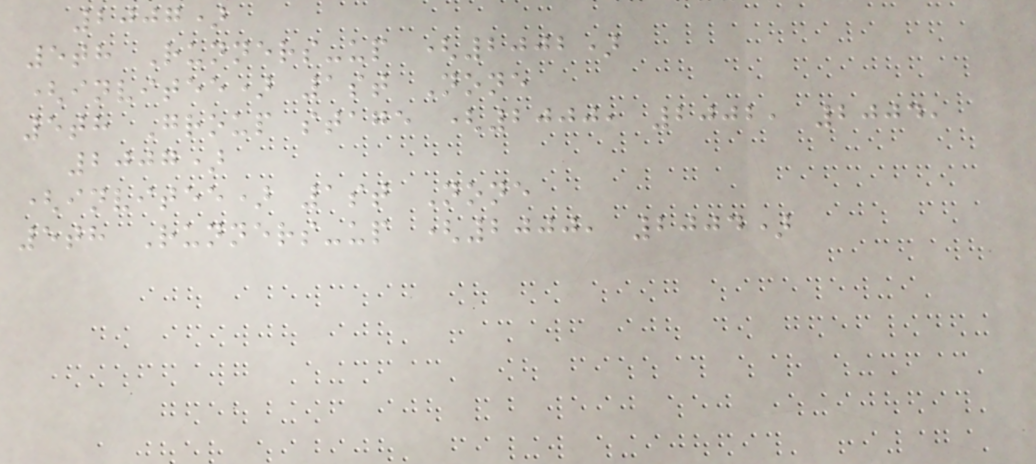2007)
5th Runners-up (2002)
(invitee) 1st None
5th Group stage (2000, 2002, 2004,
2007)
(invitee) 1st None
5th Runners-up (2000, 2004)
